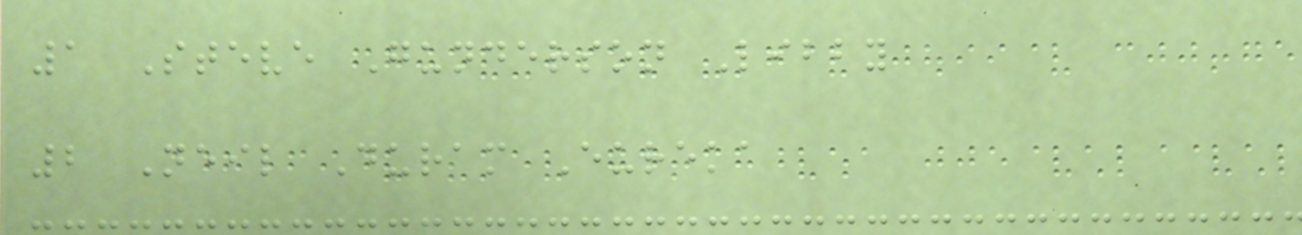1 Steve Gunderson Libby
2 Neil Duram Eureka
